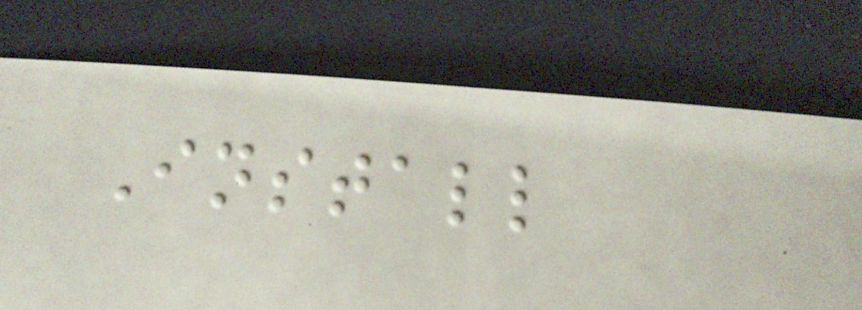Install
